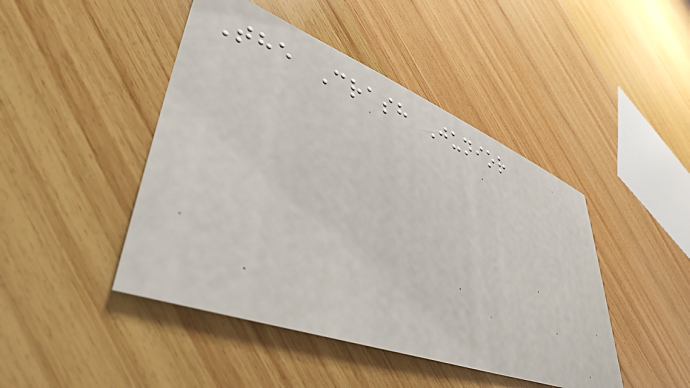The Crash Junior
